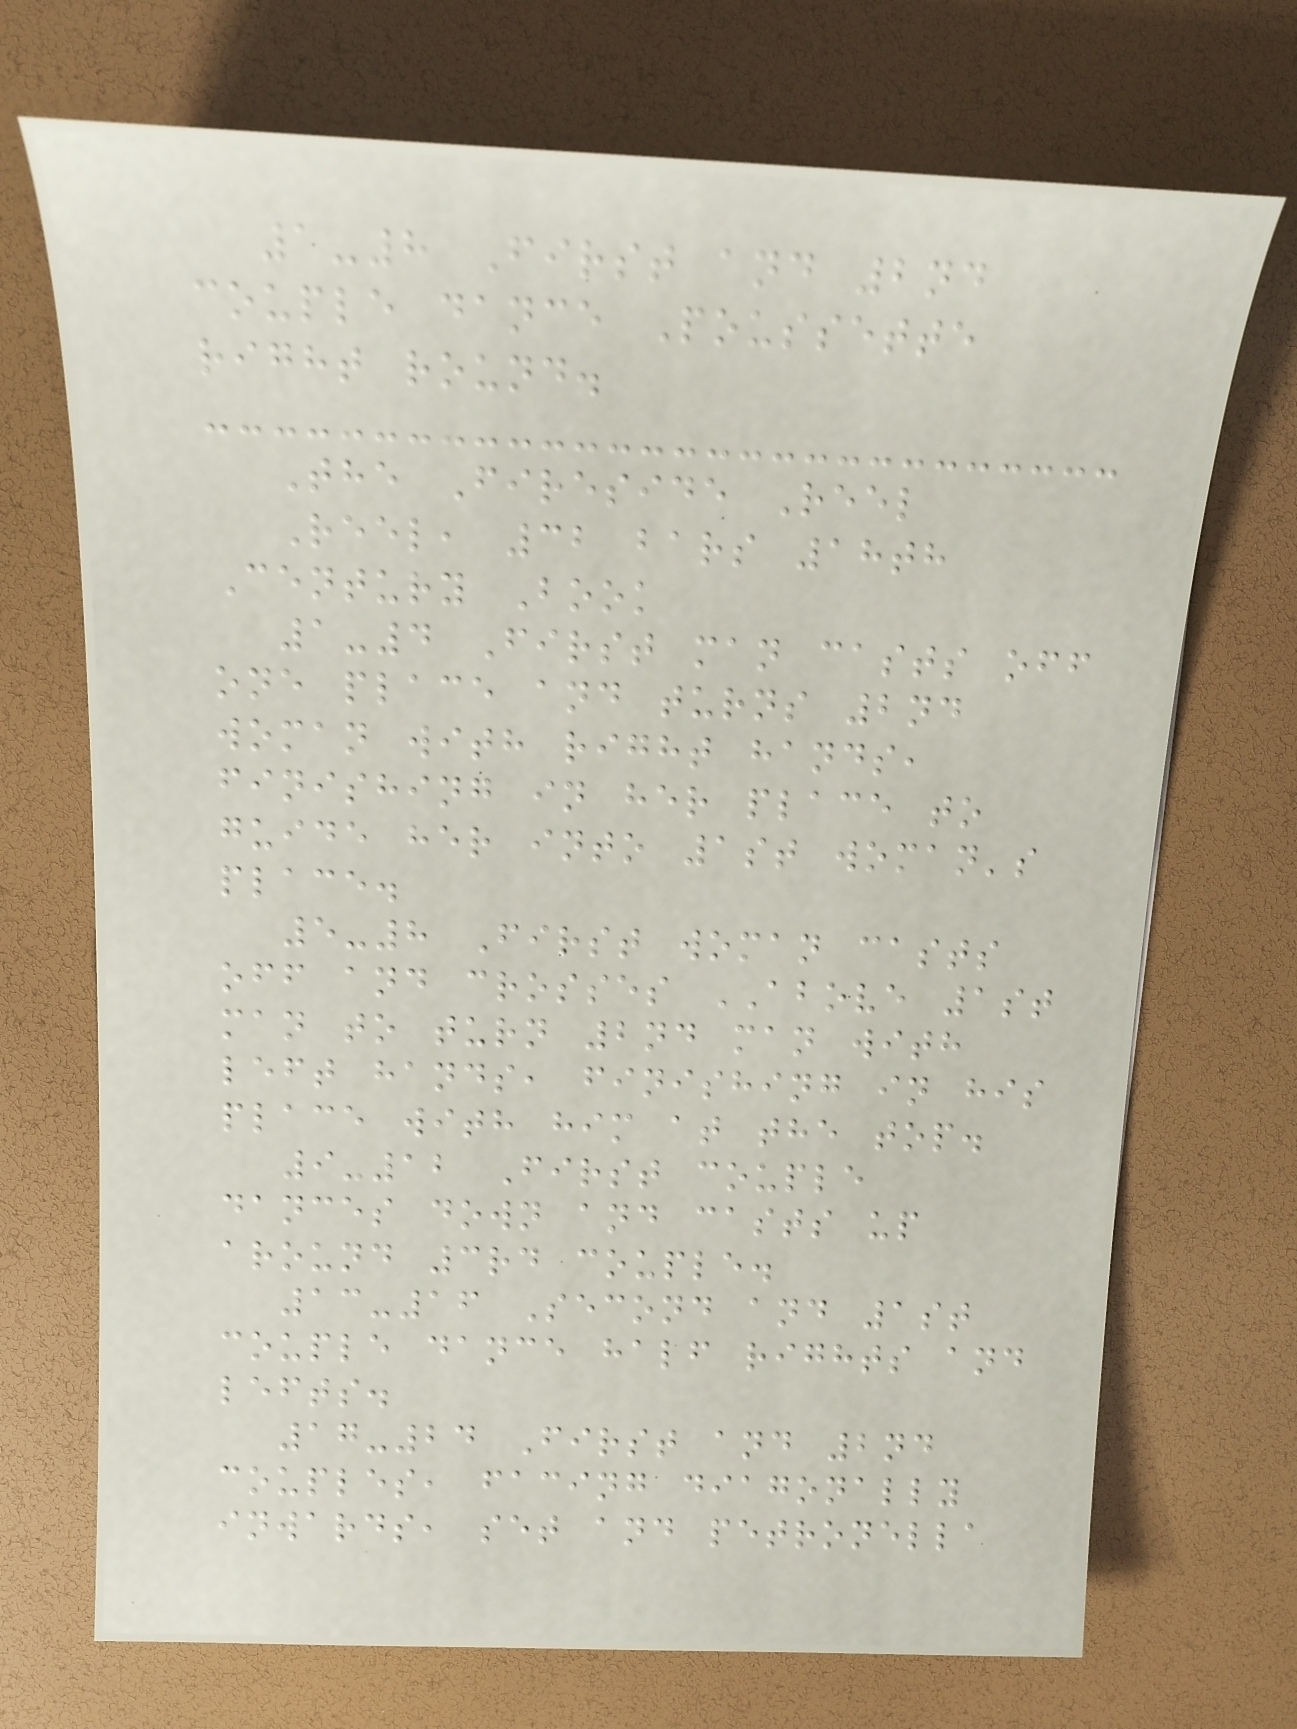1-8 First and 2nd
couple dance Poussette
right round.
The Fireside Reel
Reel, 32 bars 18th
Century Book
1-4 First man casts off
one place and turns 2nd
woman with right hands,
finishing in her place to
guide her into 1st woman's
place.
5-8 First woman casts
off and crosses ABOVE 1st
man to turn 2nd man with
left hands, finishing in his
place with him at the top.
9-12 First couple
dances down and casts up
around 3rd couple.
13-16 Second and 1st
couple dance half rights and
lefts.
17-24 First and 2nd
couples, facing diagonally
inwards, set and petronella
